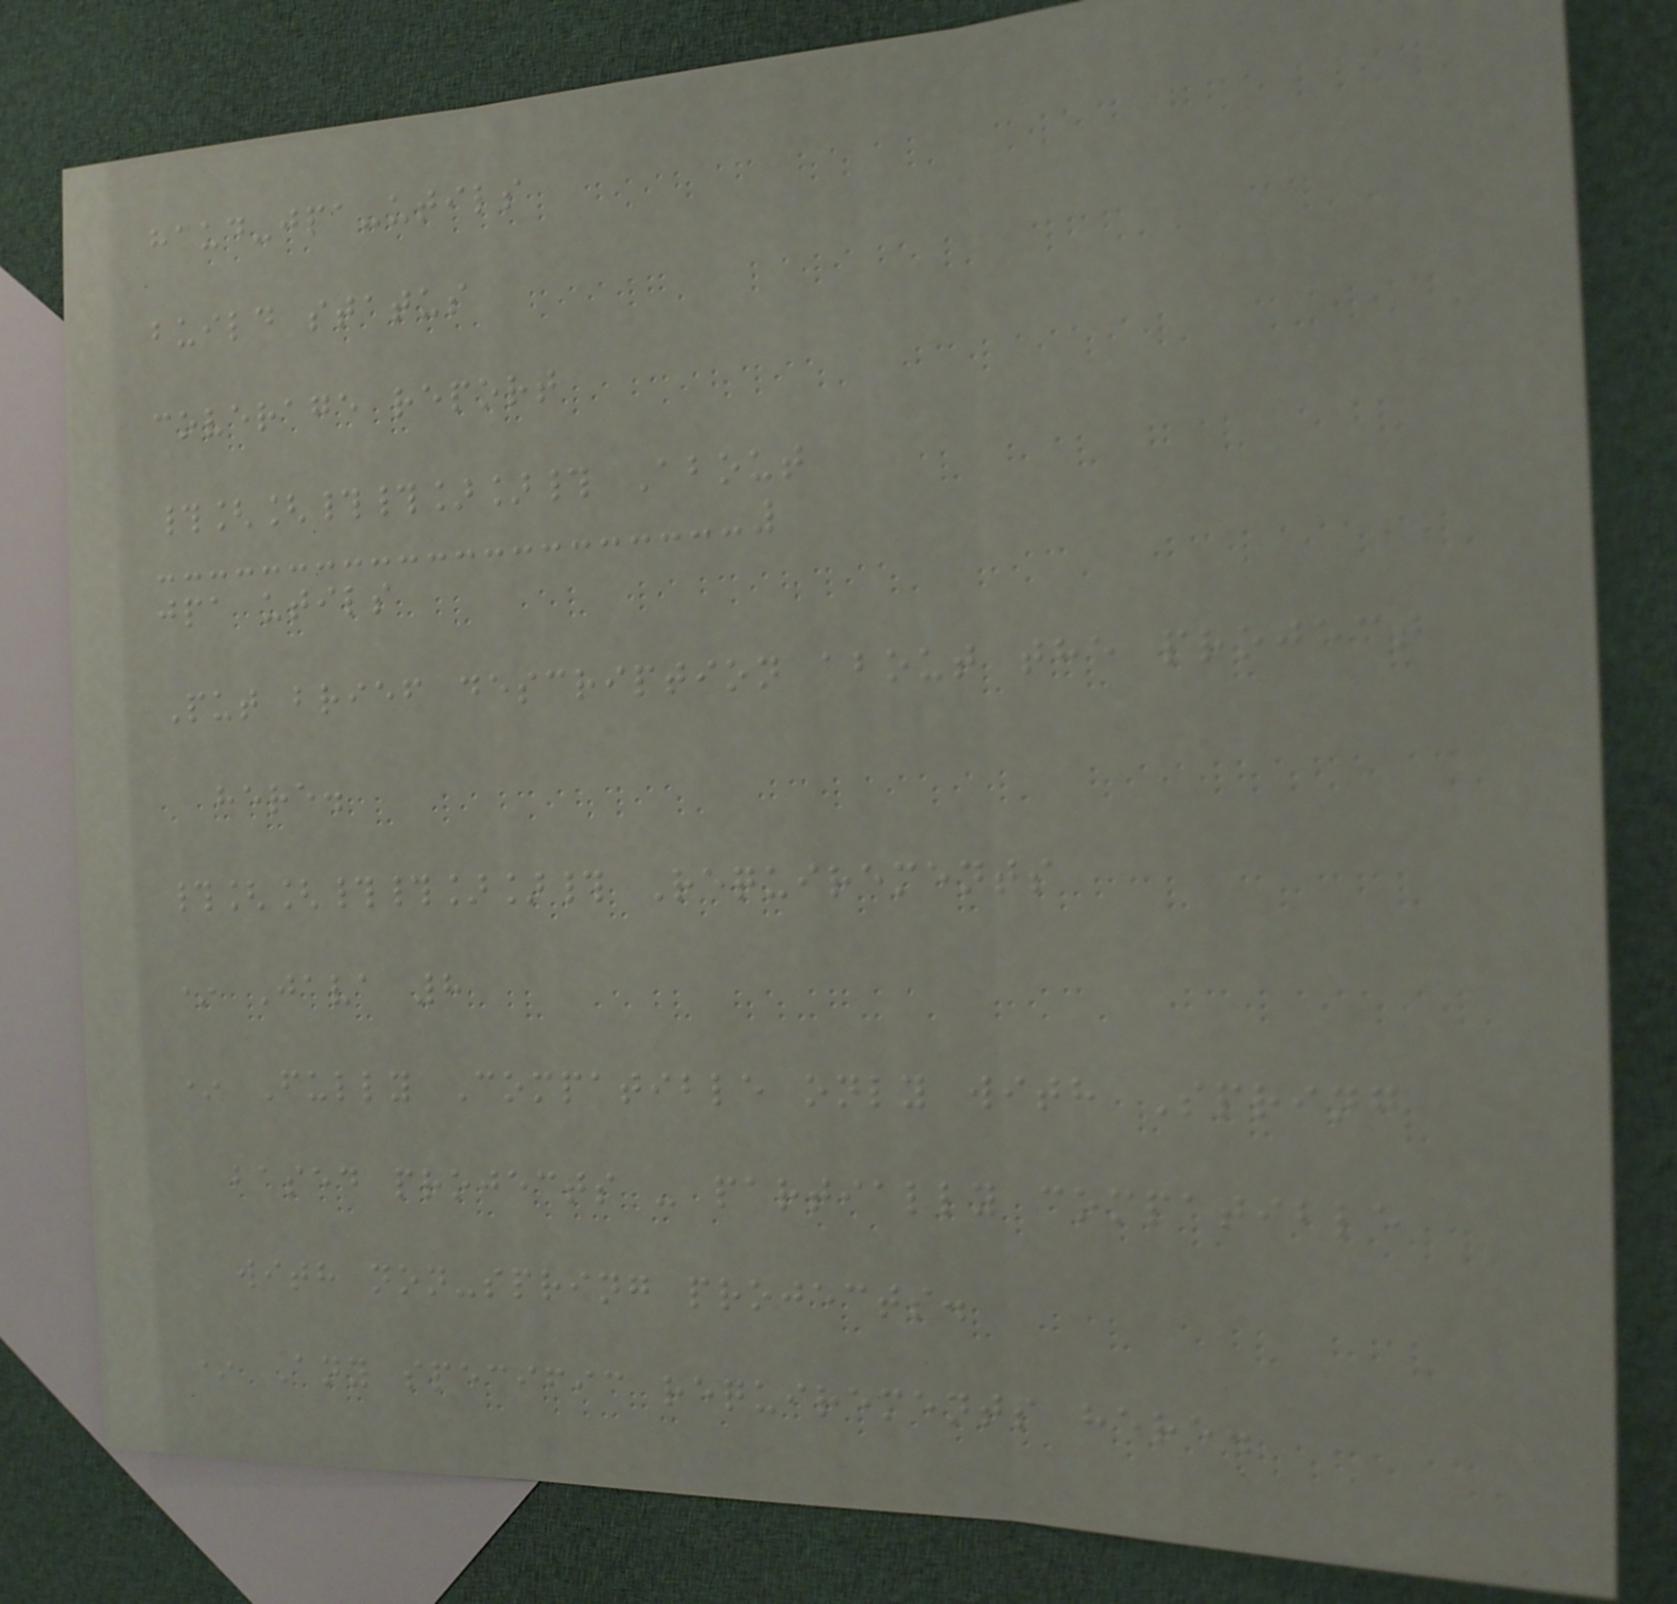haud-jpa-utils
build status
coverage report
#[[##]]# About
jpa utils
Put brief description about the project
here.
#[[##]]# Requirements
* Java 8
* Fully Compatible only with Spring
based projects - partially compatible
with non-spring projects.
* Any specific requirements here.
